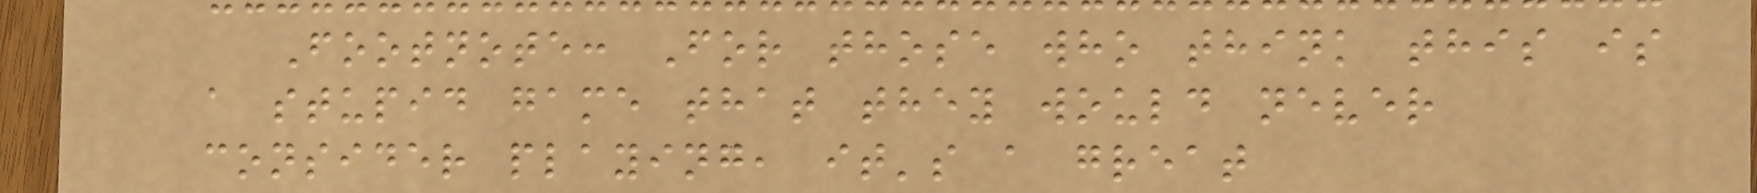Footnote: For those who think this is
a stupid game that they would never
consider playing, it's a great
